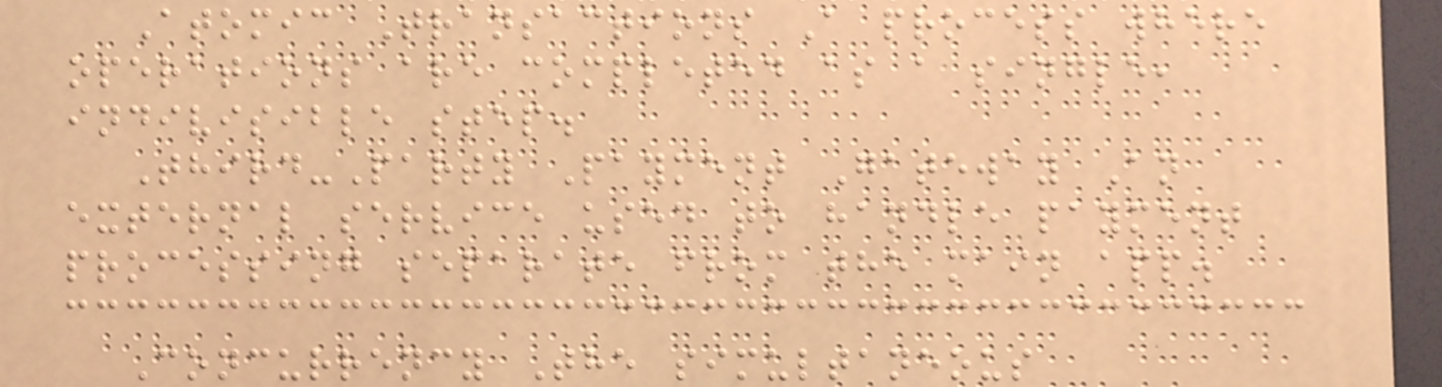Atomic Transactions A process where
operations are completed as a single,
indivisible step.
Third-Party Payment Gateway An
external service used to handle payment
processing separate from the main app.
Concurrency The simultaneous
